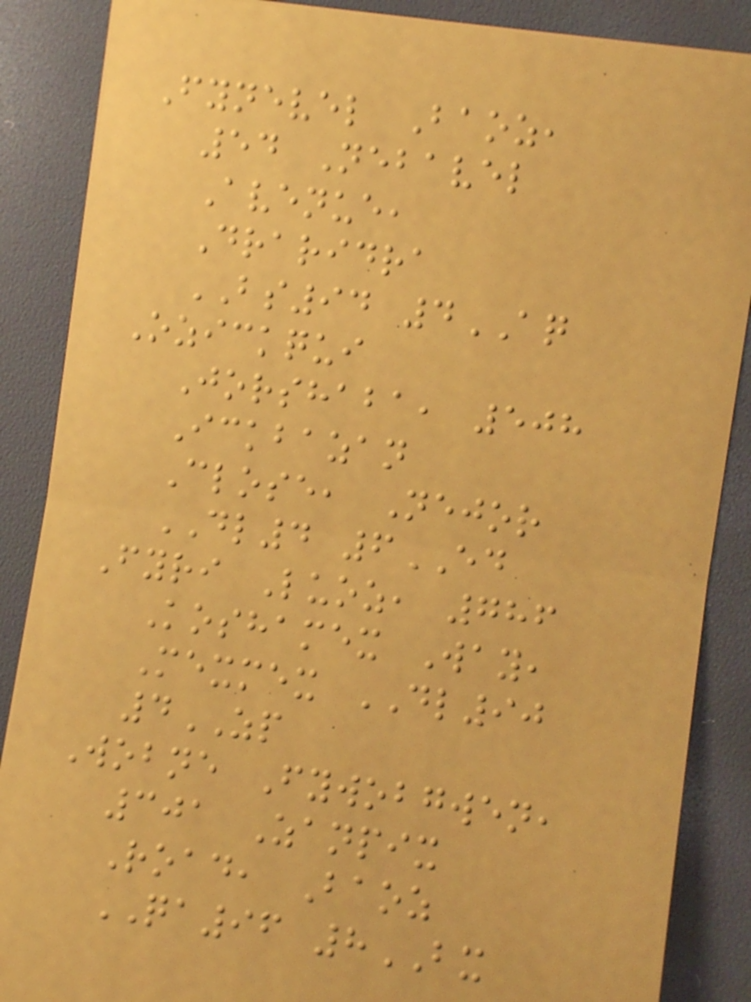Fynevel Baoz,
54 Nebavel
Avenue,
Draridra
BS94 4AQ
Ozickqui
Jorshaba, 508
Ickbazan
Close, Nejor
DL4 6ED
Fyri Luoz, 786
Koshamex Way,
Mexmex DL90
4ZP
Wobne Fywobgwen,
301 Zanpix
Road, Baoz
QA96 8BX
